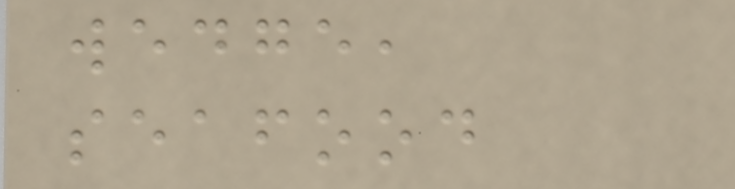wedge,
seafood
